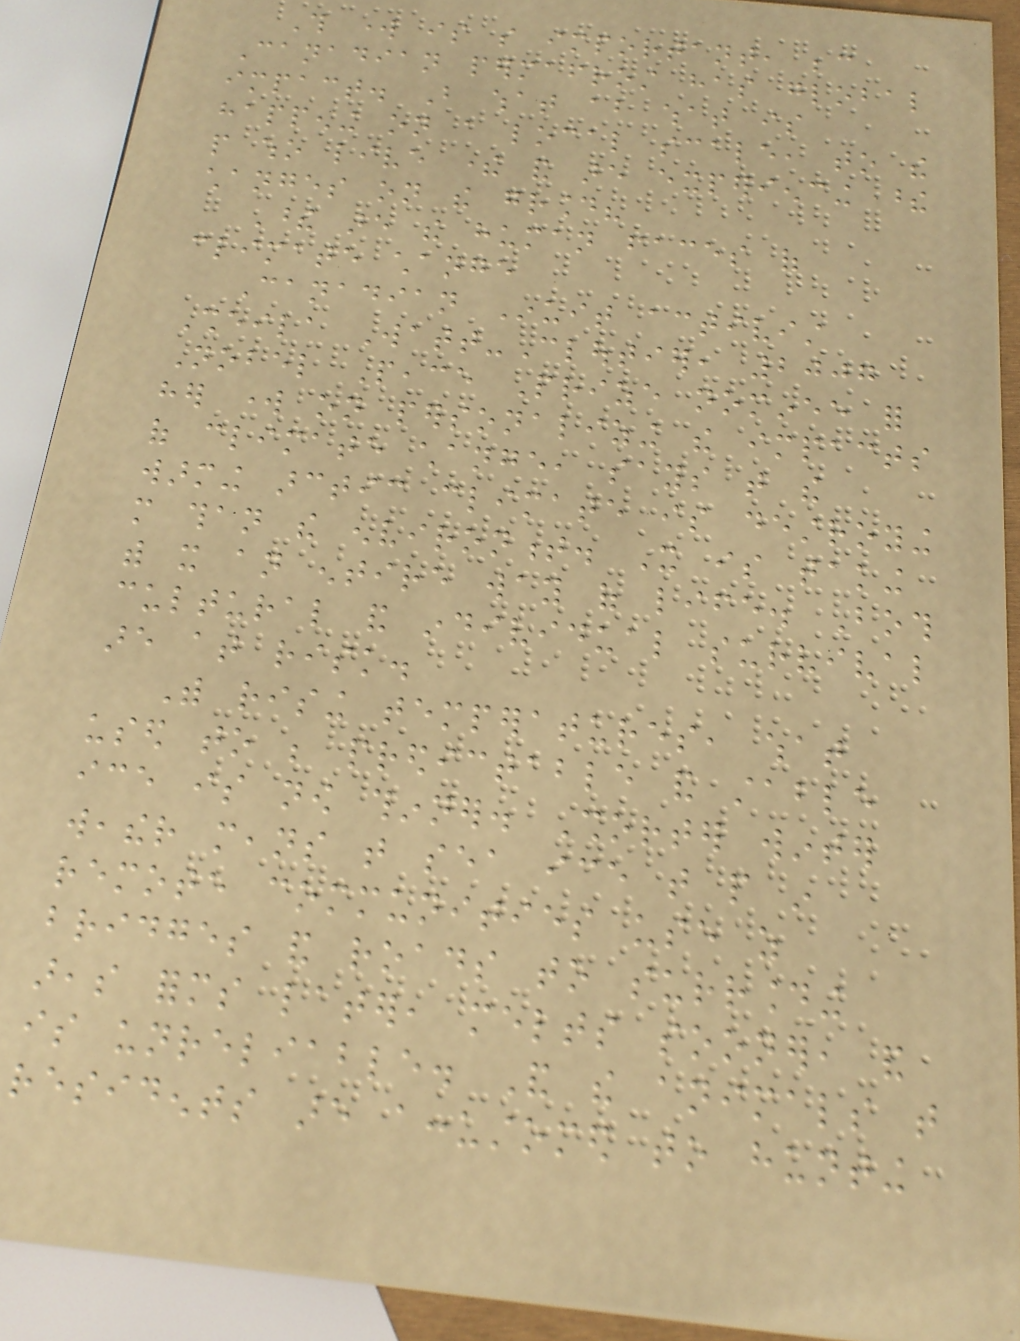This work is so important, because
Canadian permafrost has global
impact. But what about what is
happening on a local scale, to the
people who live there and are experiencing these
changes on the ground?
These are the human faces of
climate change
Canadian Inuit activist
Sheila Watt-Cloutier, 2007
Nobel Peace Prize nominee for
her work on personalizing the impacts
of climate change, says that the
warming arctic climate is destroying
more than the environment. It is taking
with it an entire way of life. Both
cultural and individual survival
are at risk.
With rising temperatures, what
used to be predictable and stable
ice is now thinner. Shorter winter
weather means that sea ice that people in
remote communities use as
bridges and roads to surrounding
areas forms later, melts sooner, and
is unreliable. And the animals that
residents are accustomed to hunting
